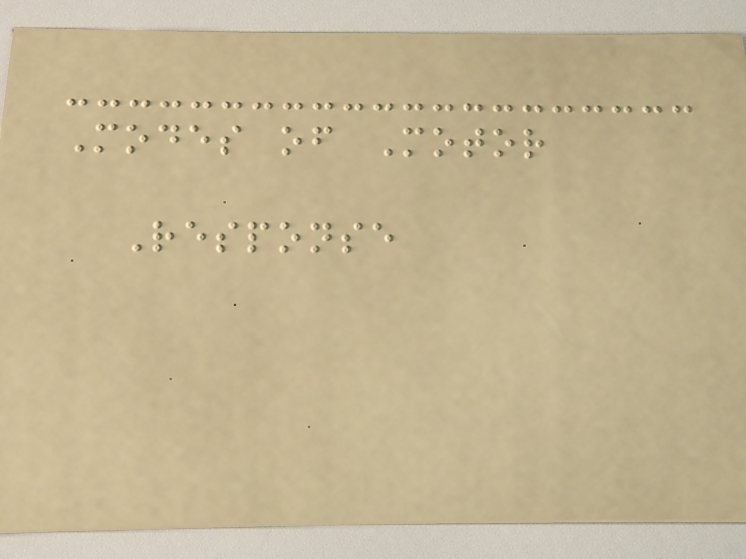Modes of Motor
Response
